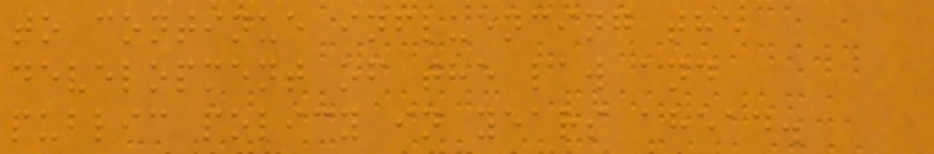to continue influencing the
development of the law and
public policy in years ahead.
